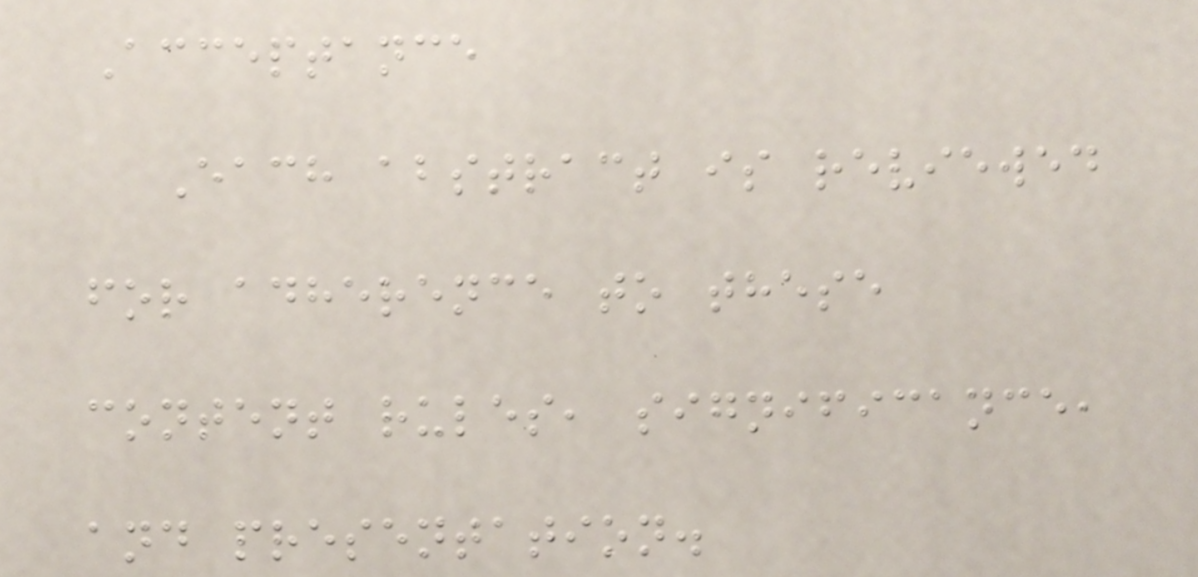Acceptance
Each abstract is reviewed
for adherence to these
content rules, significance,
and presentation.
